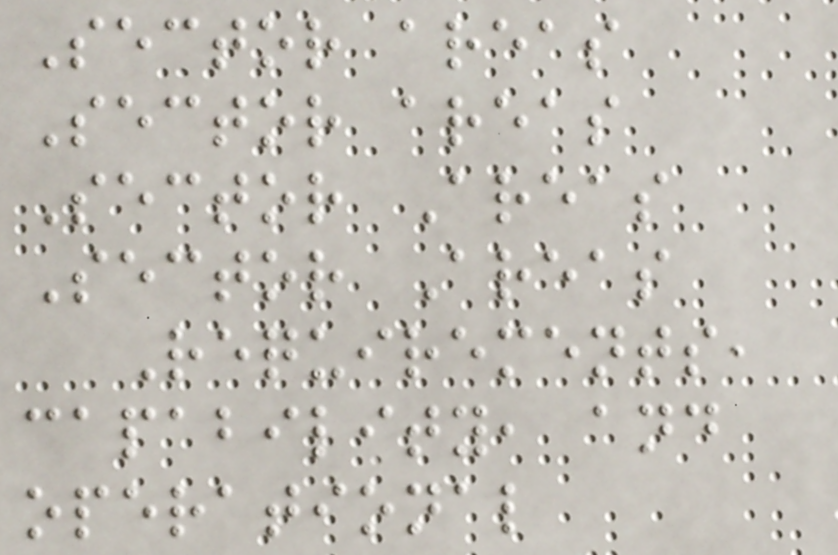Sector areas
Sector areas
Sector Areas
Sector Areas
Requirements,
capability, and
operational
